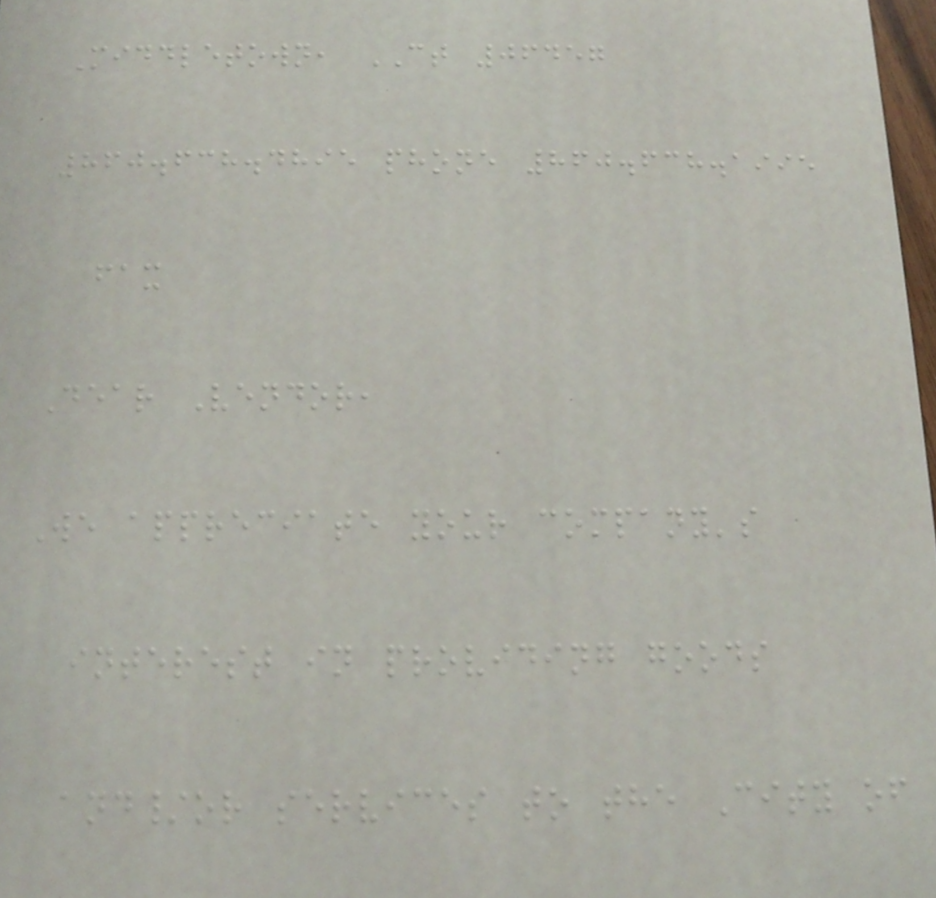Middletown, CT 06457
860.638.4895 phone 860.638.1995
fax
Dear Vendor,
We appreciate your company's
interest in providing goods
and/or services to the City of
